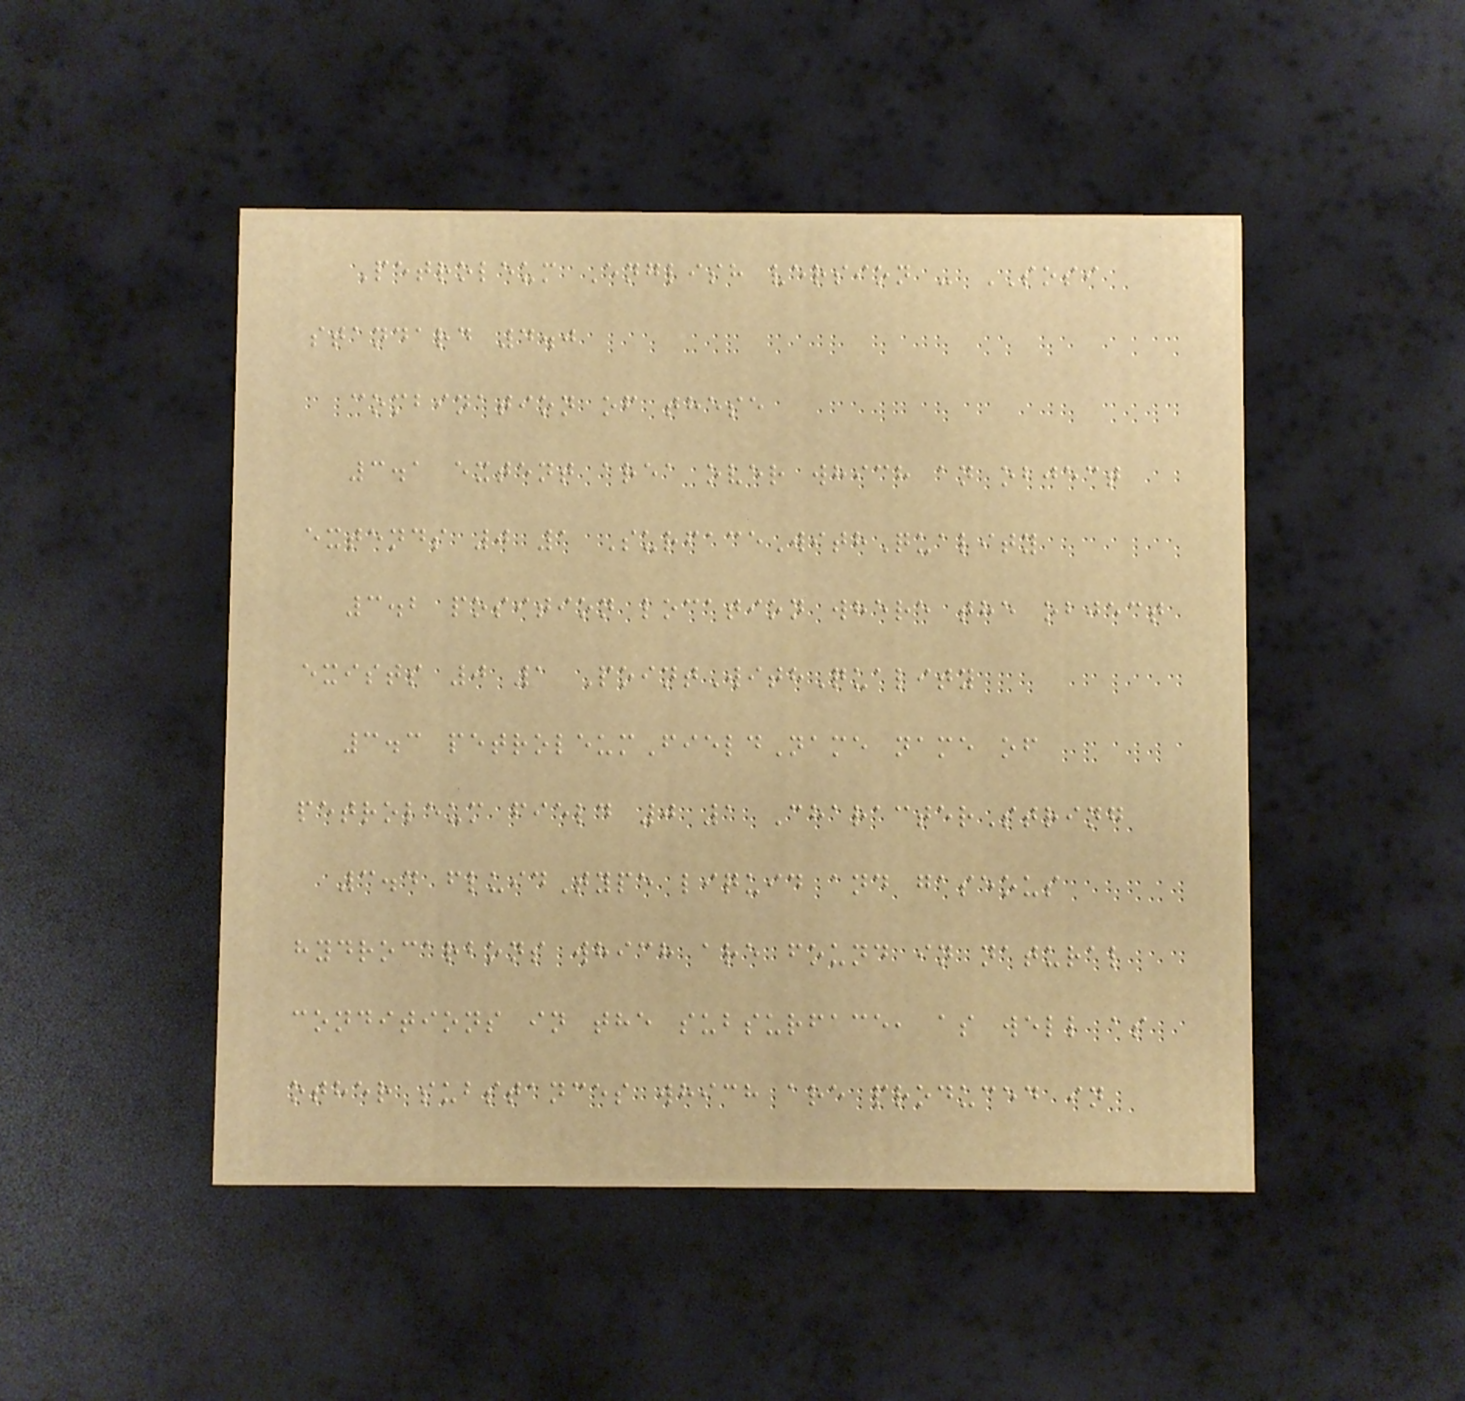Petroleum English version - SOSI
standard 4.0
combination of these
3.1 extent area over which an object
extends 0 1 SurfaceWithQuality
3.2 position location where the object
exists 0 1 PointWithQuality
3.3 petroleumFieldName name of
petroleum field 0 1 CharacterString
3.4 fluidType liquid and gaseous
hydrocarbons which are found in natural
conditions in the subsurface, as well as
other substances which are produced in
